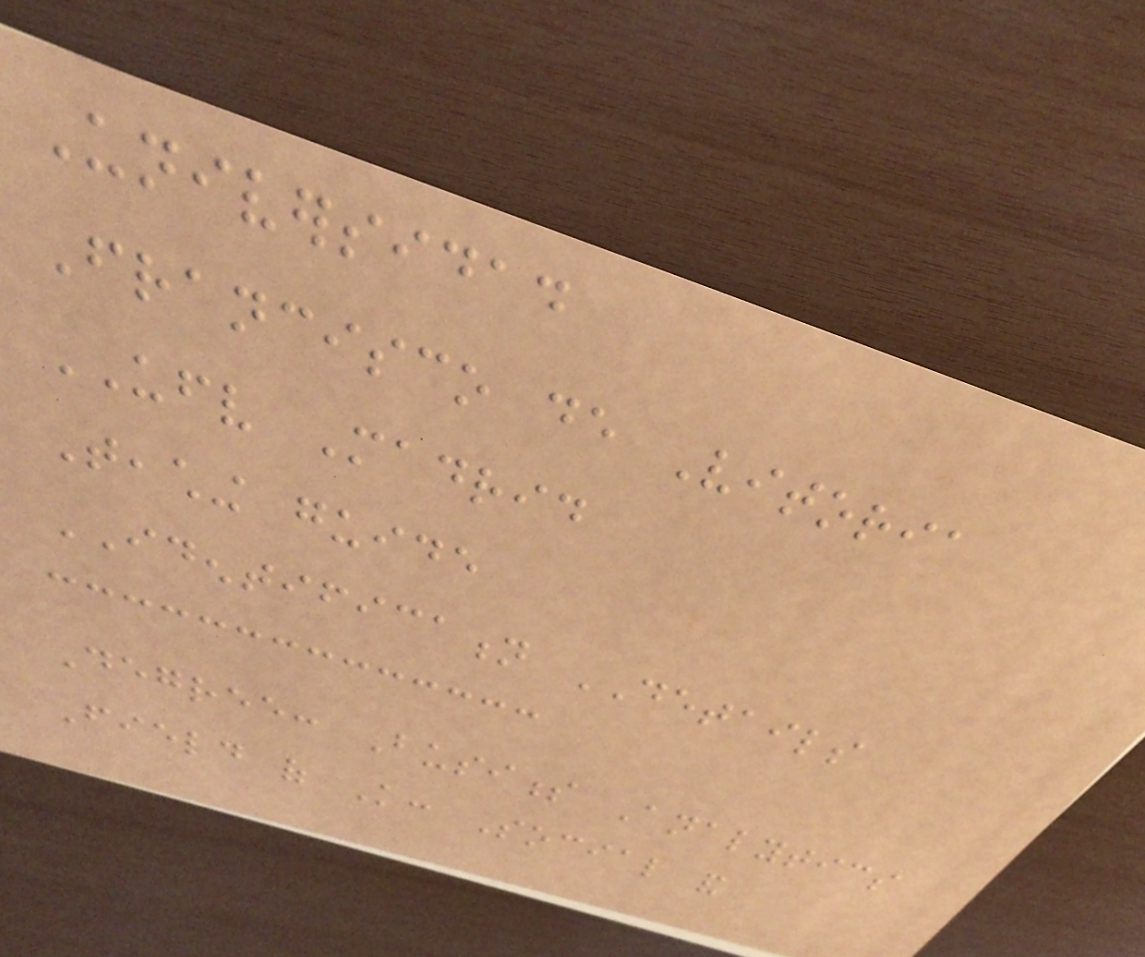Universidad
Francisco de Vitoria
UFV Madrid
Teaching guide
IDENTIFICATION DETAILS
Degree: Business Analytics
Field of Knowledge: Social and
